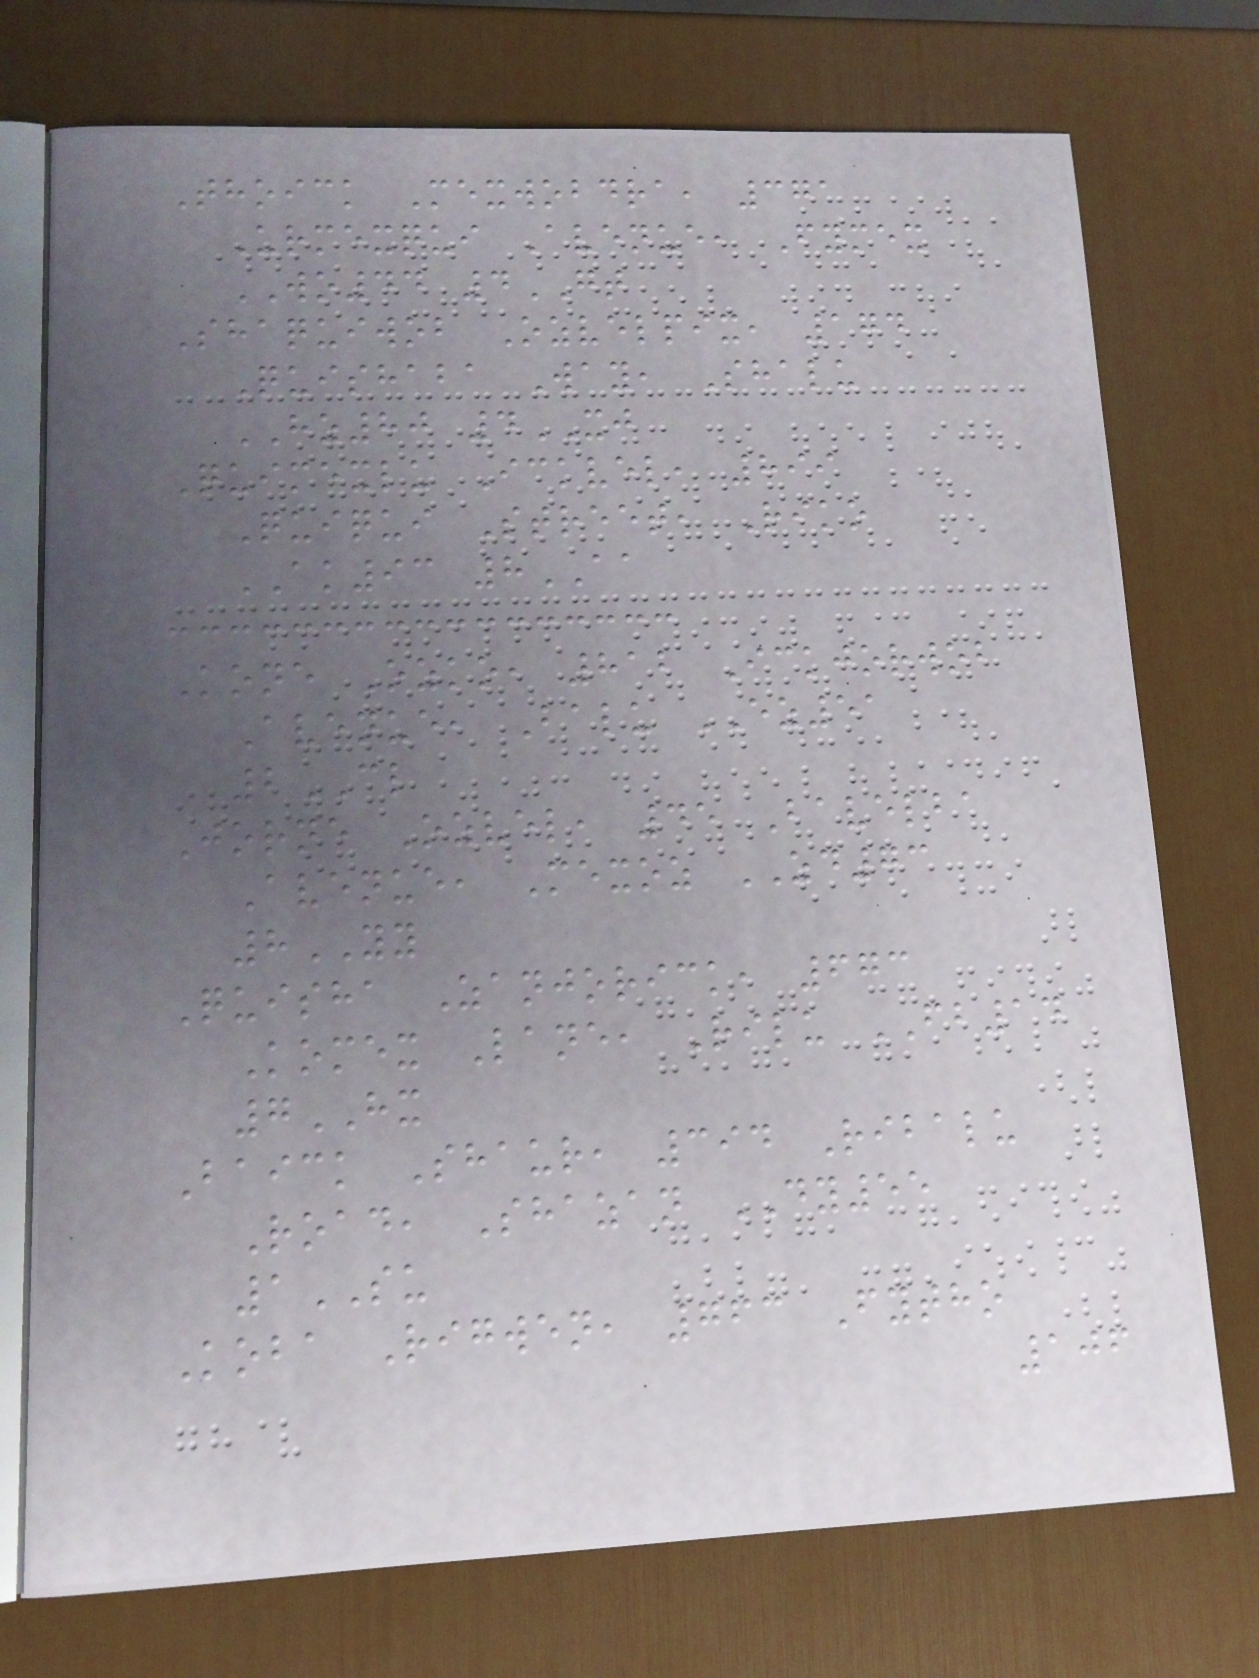Thoick Mexwobdra, 371
Urmexqui Avenue, Fymex
WO44 4GT
Shaquiwob Ozvelpix, 174
Quishaba Way, Shalu
HZ80 4XJ
Quimexlu Ickvel, 899
Quiqui Street, Riko
AK93 8AA
Kone Ozko, 812 Ickjorwob
Avenue, Balu EZ51
2CL
Jorne Ozvel, 45 Bavelba
Avenue, Mexoz ZD73
8YY
Quisha Zanjorick, 673
Komex Lane, Rilu FB14
7HX
Baick Shaur, 394 Ribalu
Road, Shazan DY55
1SU
Koba Rigwen, 763 Fytho
106
